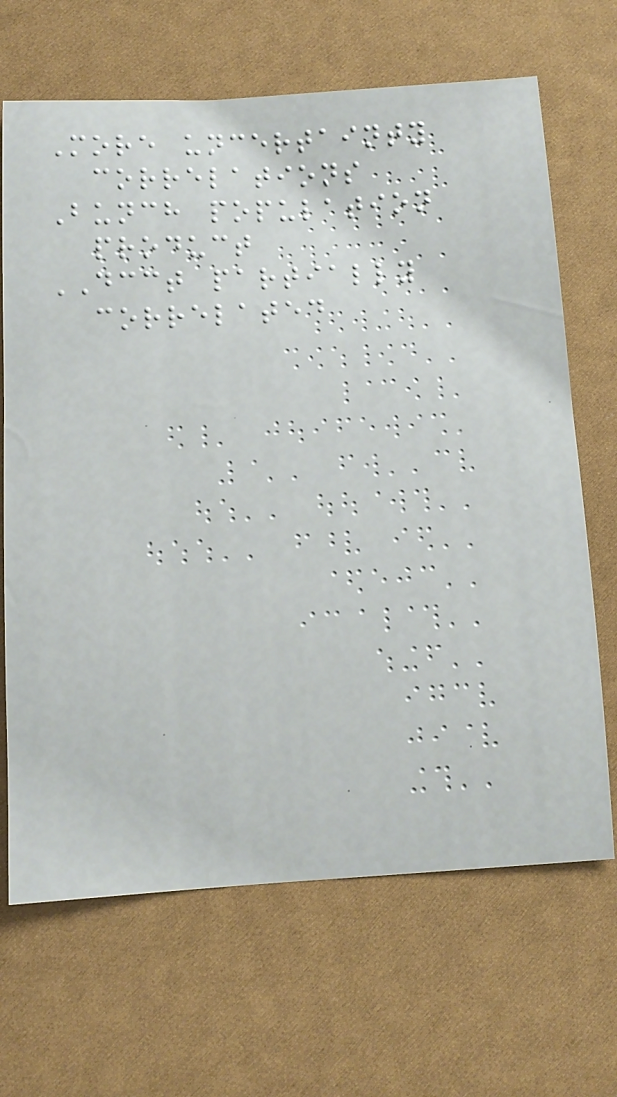More uncertainty
correlations
Bunch population
product
DCCT partially
correlated
